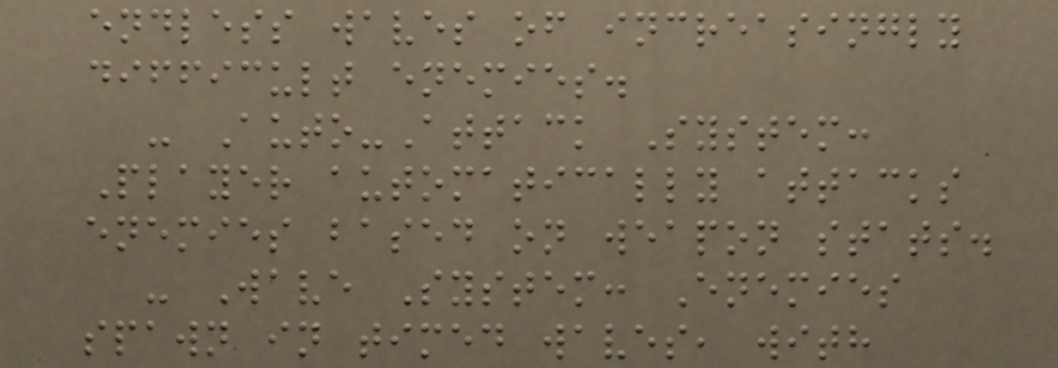endless waves of increasingly
difficult enemies.
- Auto-Attack System:
Player automatically attacks
enemies based on weapon stats.
- Wave System: Enemies
spawn in timed waves, with
